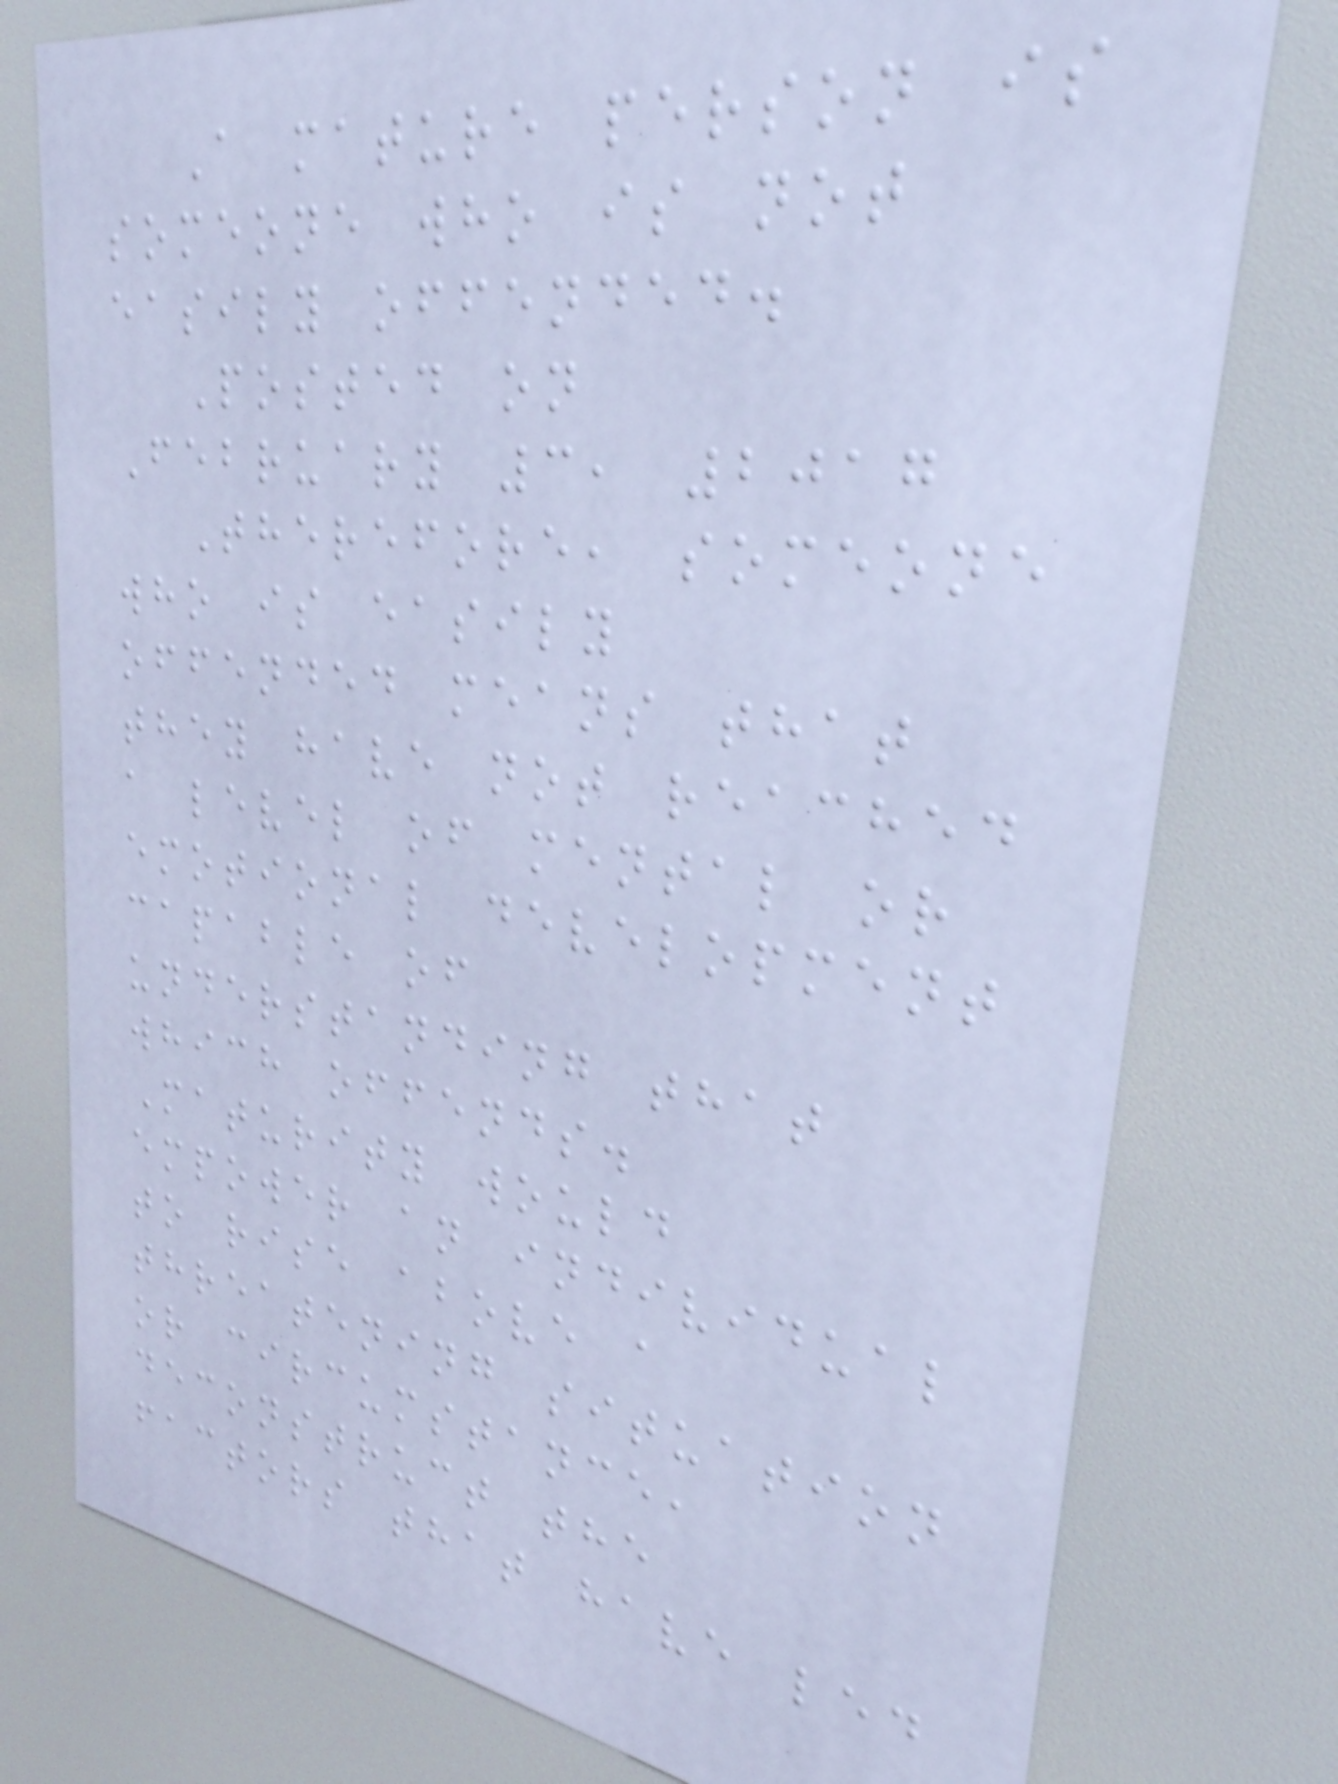A mature person is
someone who is not
easily offended.
Posted on
February 3, 2017
Therefore, someone
who is easily
offended means that
they have not reached
a level of mental or
emotional development
capable of
understanding that
which offends.
Maturity would
empower an individual
to rise above a
threatening situation
or circumstance,
deconstruct the
factors that have led
